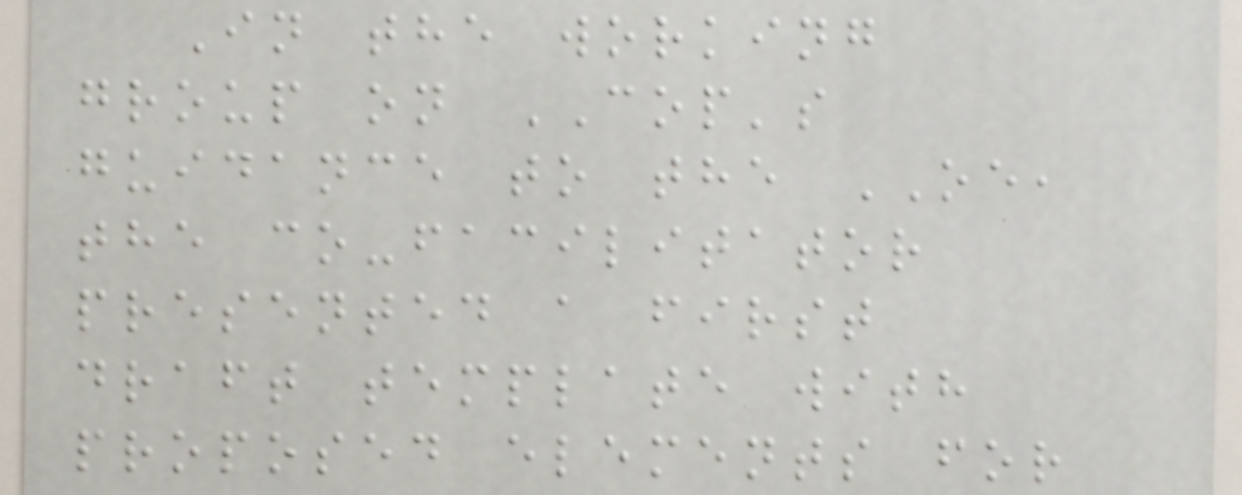In the working
group on COP's
guidance to the OE,
the co-facilitator
presented a first
draft template with
proposed elements for
